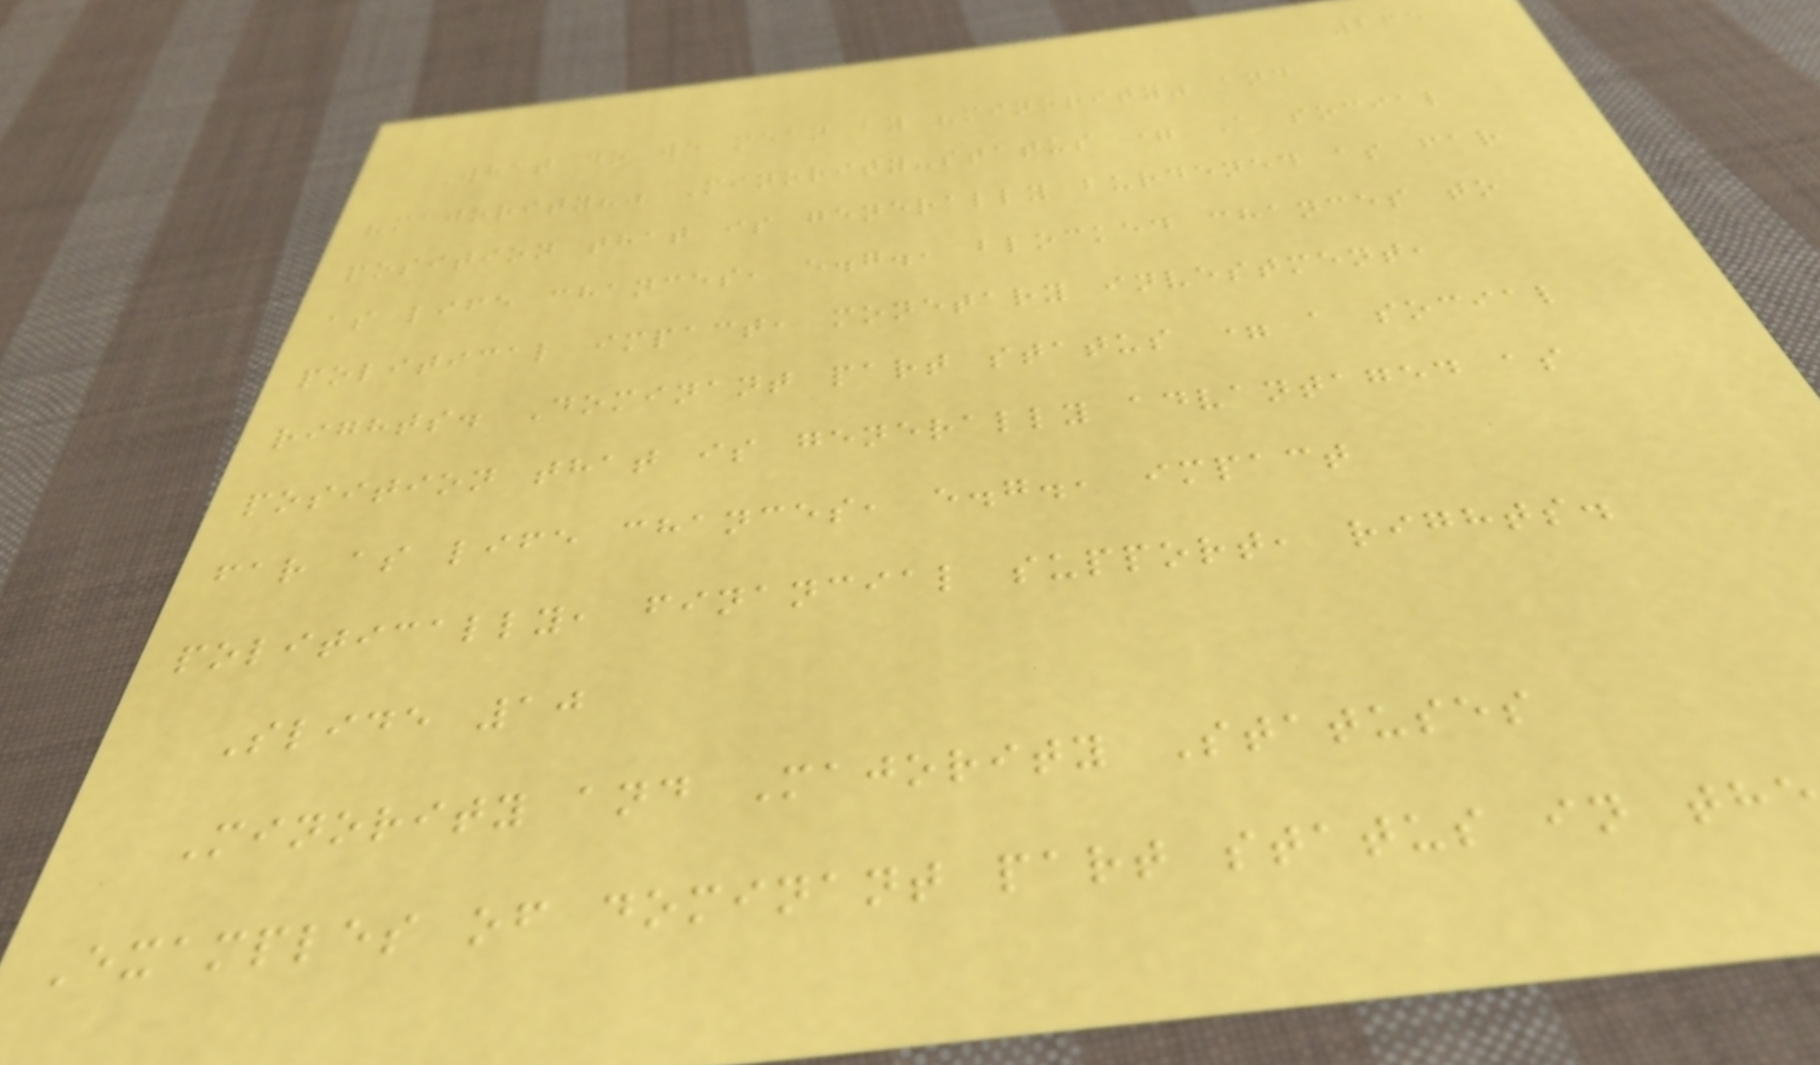265
What do we mean by "minority" and
"majority?" Minority-status = A social
position that is generally burdened as far
as life chances, e.g., blocked chances to
political impact, monetary investment,
rights. Dominant part status = a social
position that is generally advantaged as
far as life chances, e.g., impact
politically, financial support, rights.
Slide 10
Minority and Majority Statuses
Examples of dominant part status in the
